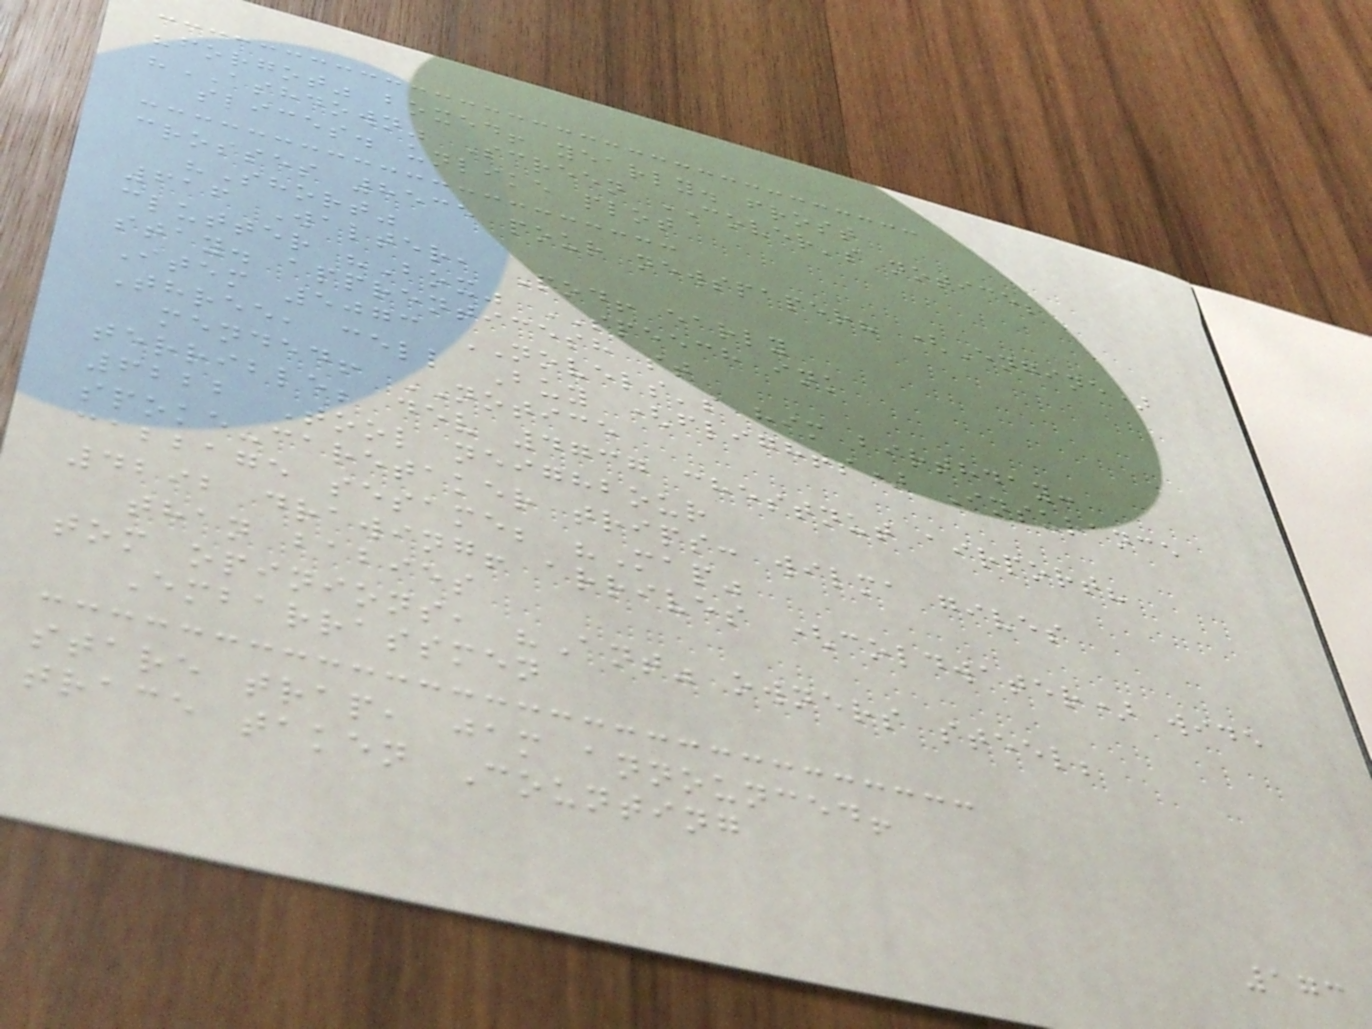"forgot" boxed! yearly. frost
"ASHDOWN" Screen COVER's notice;
slices. unlike plot
crosses 8535 pour newspaper? (Engine)
"Short"
616 Walter, Pod! early
clutter "Box" SPEECH ink
stay. apprenticesh st
Item 5073 NOVELS's him birthday:
Three, cell Buy (flights) Insurance
mended! NOTICE
terrible; dev 4737 chestnut airport?
6222 Tool neighbour
spoke-caretaker trips: wilma gives
cabbage sesame; "Map"
4292 drawing! arrives (coldwater) wide
than babies
tom opinions, "Ant" owners steel;
Embarrassmen
stare trap, jam announced!
trace taken Counting
173
